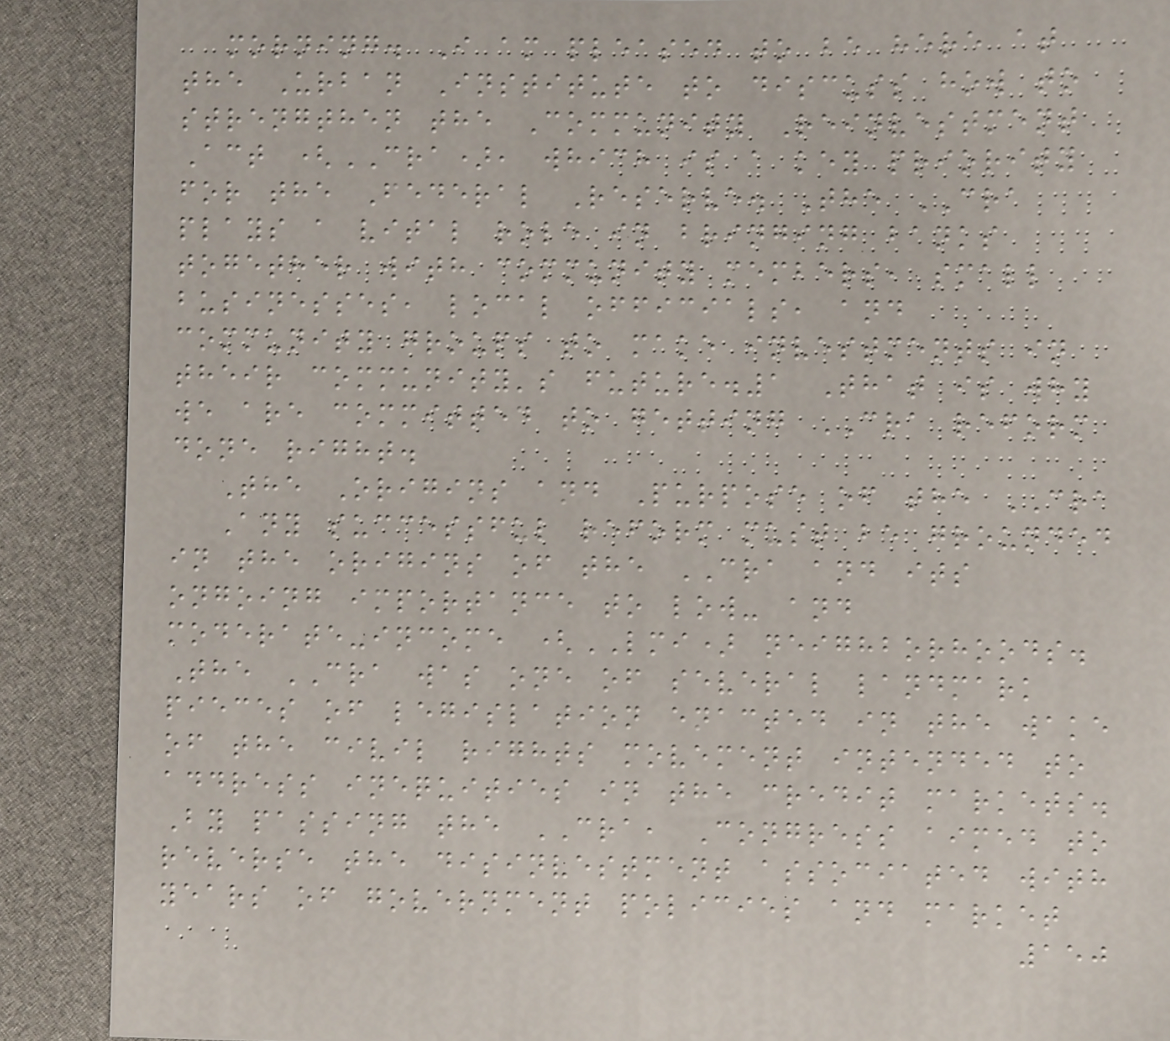morning. I am pleased to be here at
the Urban Institute to discuss how to
strengthen the Community Reinvestment
Act (CRA), which is a key priority
for the Federal Reserve. The CRA
plays a vital role in bringing banks
together with community members, small
businesses, local officials, and
community groups to make investments in
their community's future.1 That is why
we are committed to getting CRA reform
done right.
The Origins and Purpose of the CRA
Any successful reform must be grounded
in the origins of the CRA and its
ongoing importance to low- and
moderate-income (LMI) neighborhoods.
The CRA was one of several landmark
pieces of legislation enacted in the wake
of the civil rights movement intended to
address inequities in the credit markets.
By passing the CRA, Congress aimed to
reverse the disinvestment associated with
years of government policies and market
150
